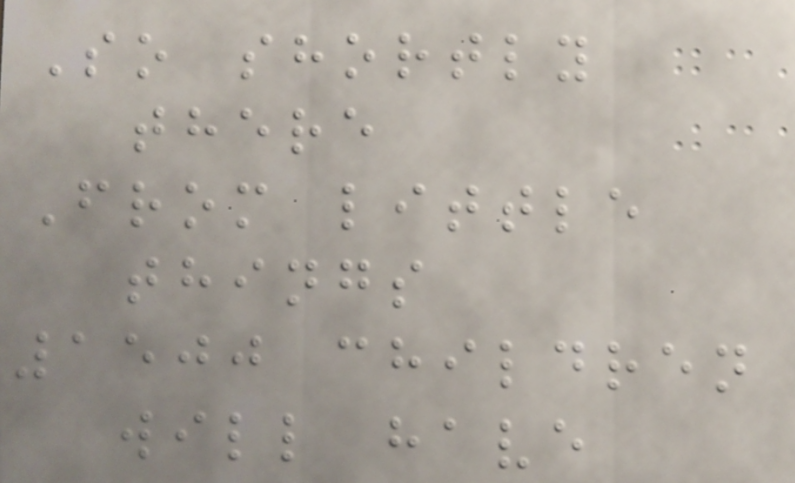So shortly
there
From little
things
1500 children
will have
